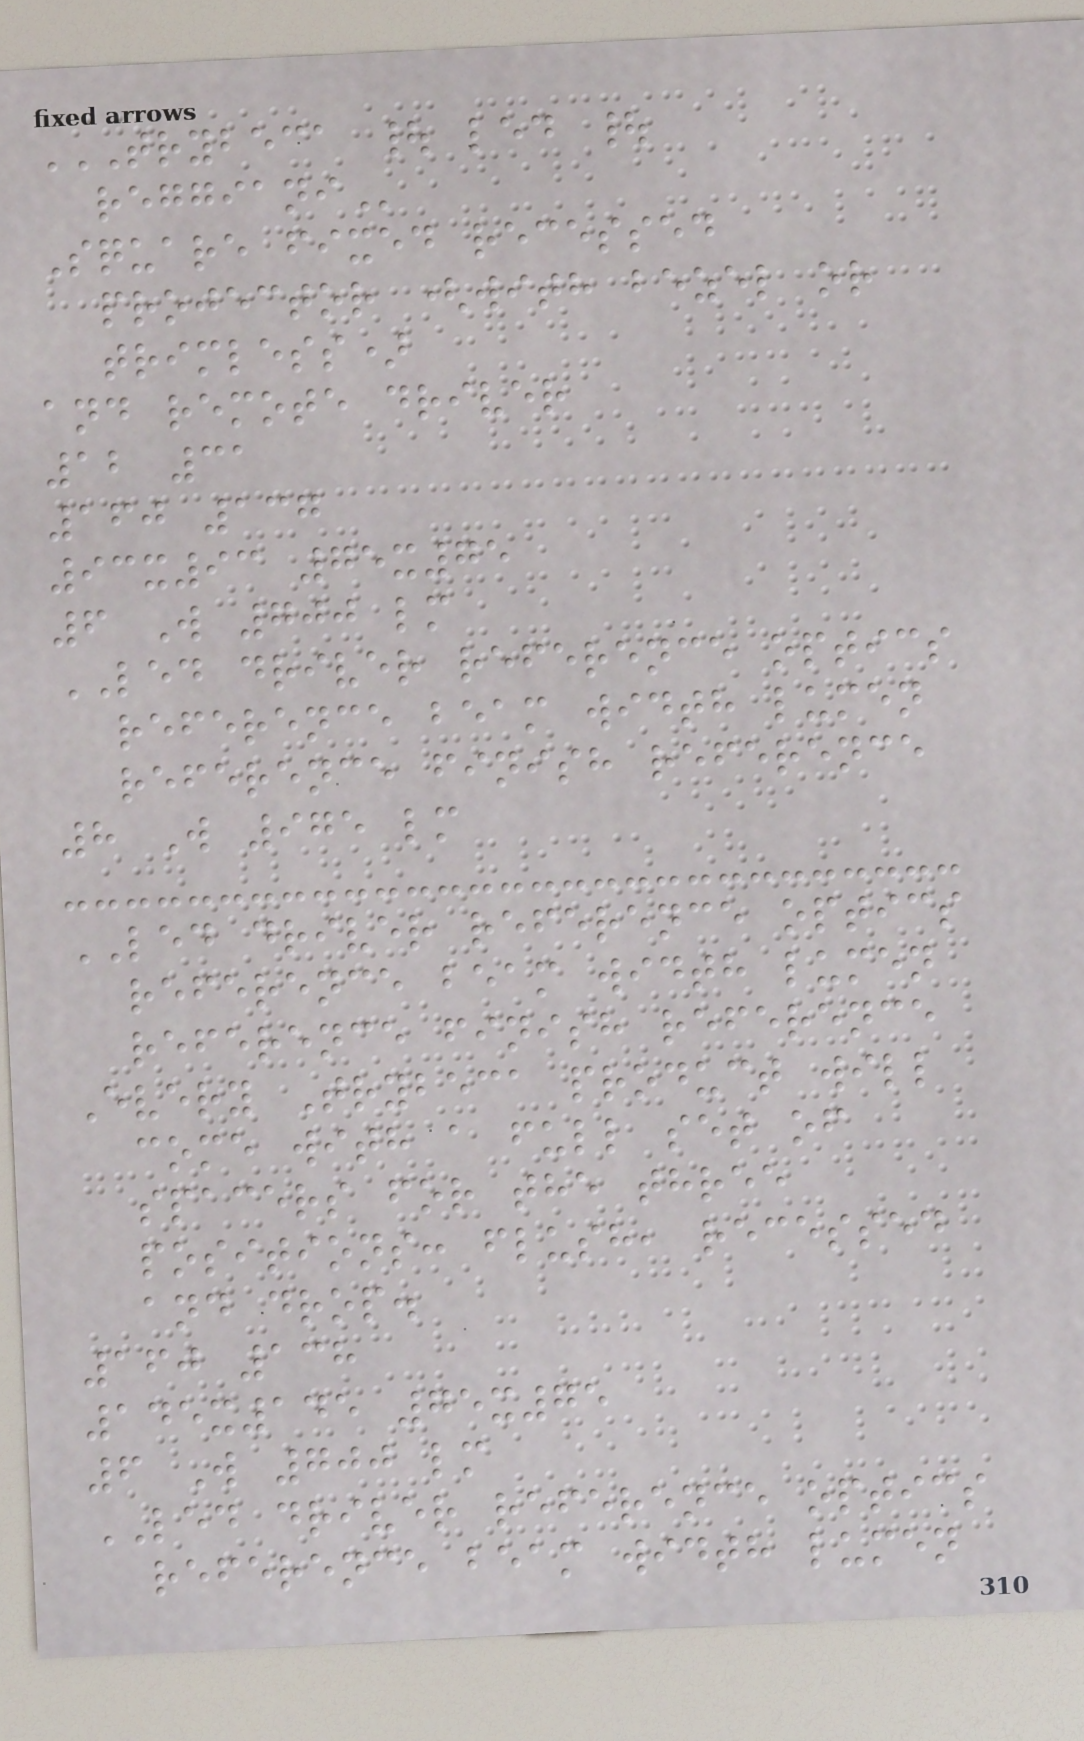TRYBECA | LED |
REGGIANI
Square fixed recessed
projector (with bezel or
trimless)
and remote driver
12 31
160 137
93x93 75x75
6 W 700 lm
LED driver reference optics
reference beam width lumen
reference finish reference
8 W 975 lm
LED driver reference optics
reference beam width lumen
reference finish reference
Every Trybeca product will
come with a full set of
spacers for the three
positions: flush, recessed
and drop.
160 138
145x145 75x75
6 W 700 lm
LED driver reference optics
reference beam width lumen
